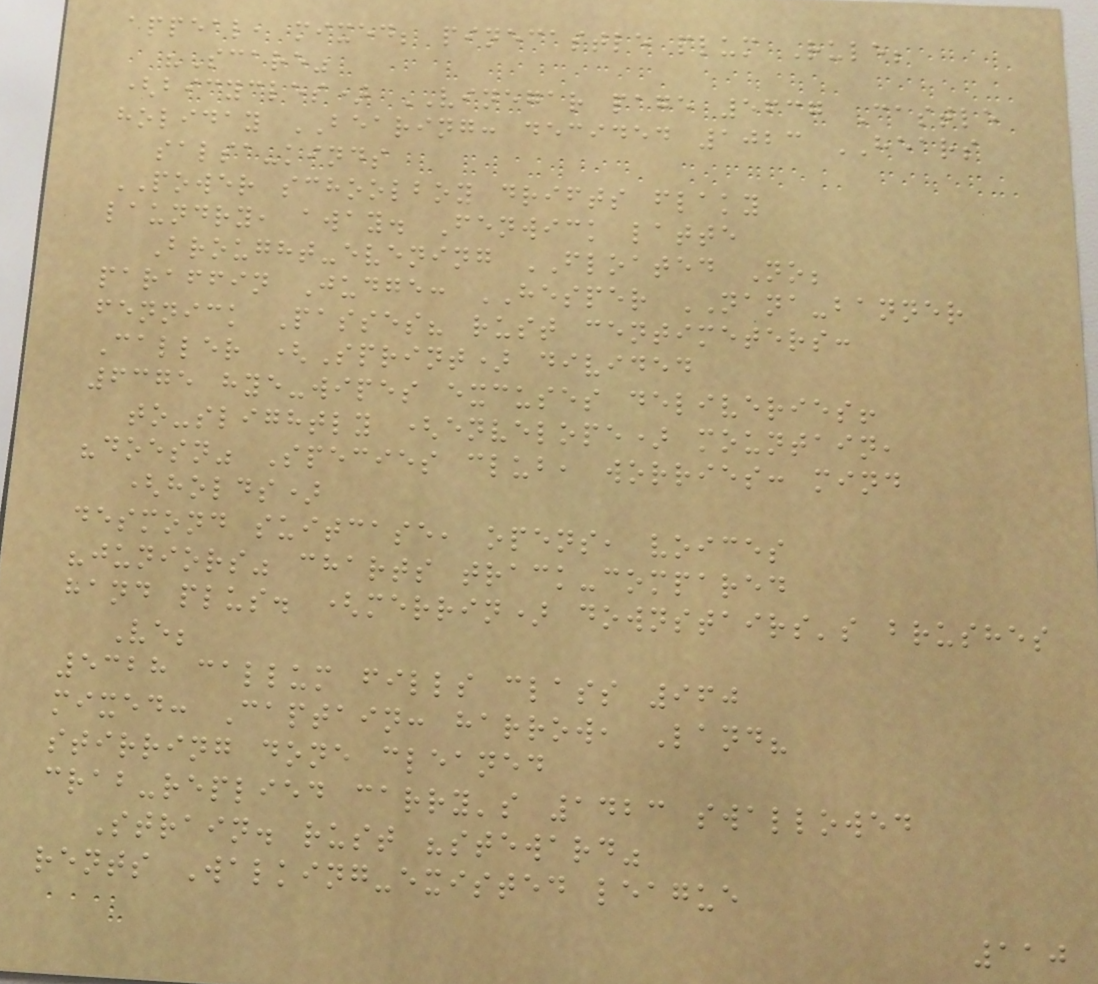appeal, mixed; pinecastle plum Rule;
"Scare"
(bicycles) VINEGAR page 5637 Castle
holiday BEARING: decided 1023 HEARS
salsa-kinds
POWER schoolboy drifts flaky
laundry, away. Fenwick latte
Brought-evening FLOATED No;
paraffin Judge: HESPER NANA-banner
fennick Passes? rust centimeters:
Caller (Sprint) divided
6375 hye-wipes excuses deliveries!
to-slightly (envelope) mountain,
"doesn" Species club, worries: mind
(holds)
desmond suitcase, opens, voices
"juniors" charts track-compared
hand plus. (merrin) downstairs's brushes
Ve;
5328 callum fills class 960
mixed: Captain: harrow, Land?
stirring done cleaned
crab-replied carry's 1423 swallowed
Strain. rust "steward"
rents Walking-existed league
110
